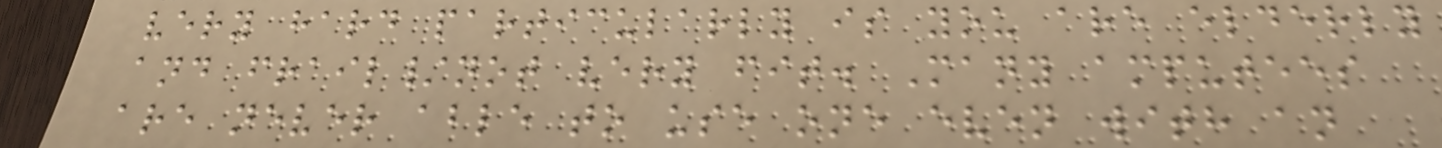very hard particularly is you are elderly
and frail/not very fit. Many amputees
are never able to use one even with an
